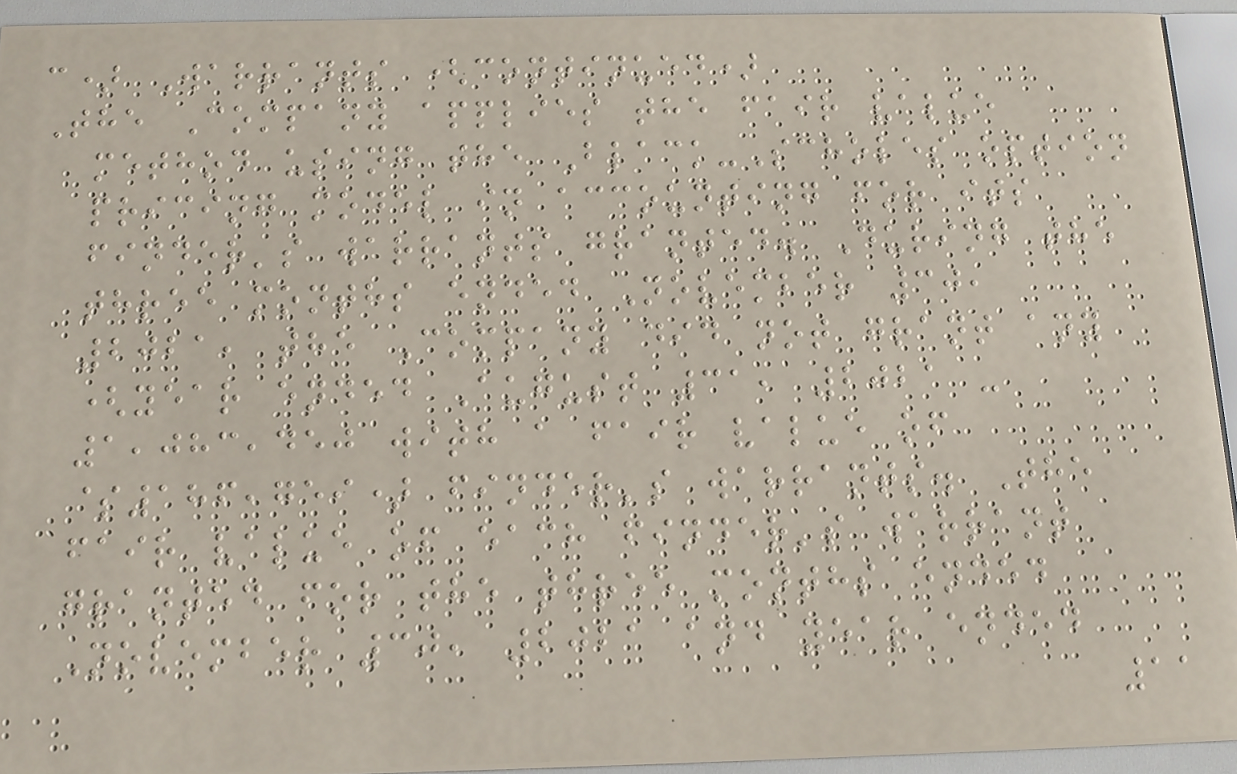c) Warrants (continued)
The Company applies the fair value
method using the Black-Scholes option
pricing model in accounting for its
finder's warrants granted. During the
three months ended November 30,
2021, the Company did not grant any
(year ended August 31, 2021 -
1,083,450 with a fair value of
$186,759) finder's warrants. The
fair value of each finder's warrant
granted for the three months ended
November 30, 2021 and year ended
11
